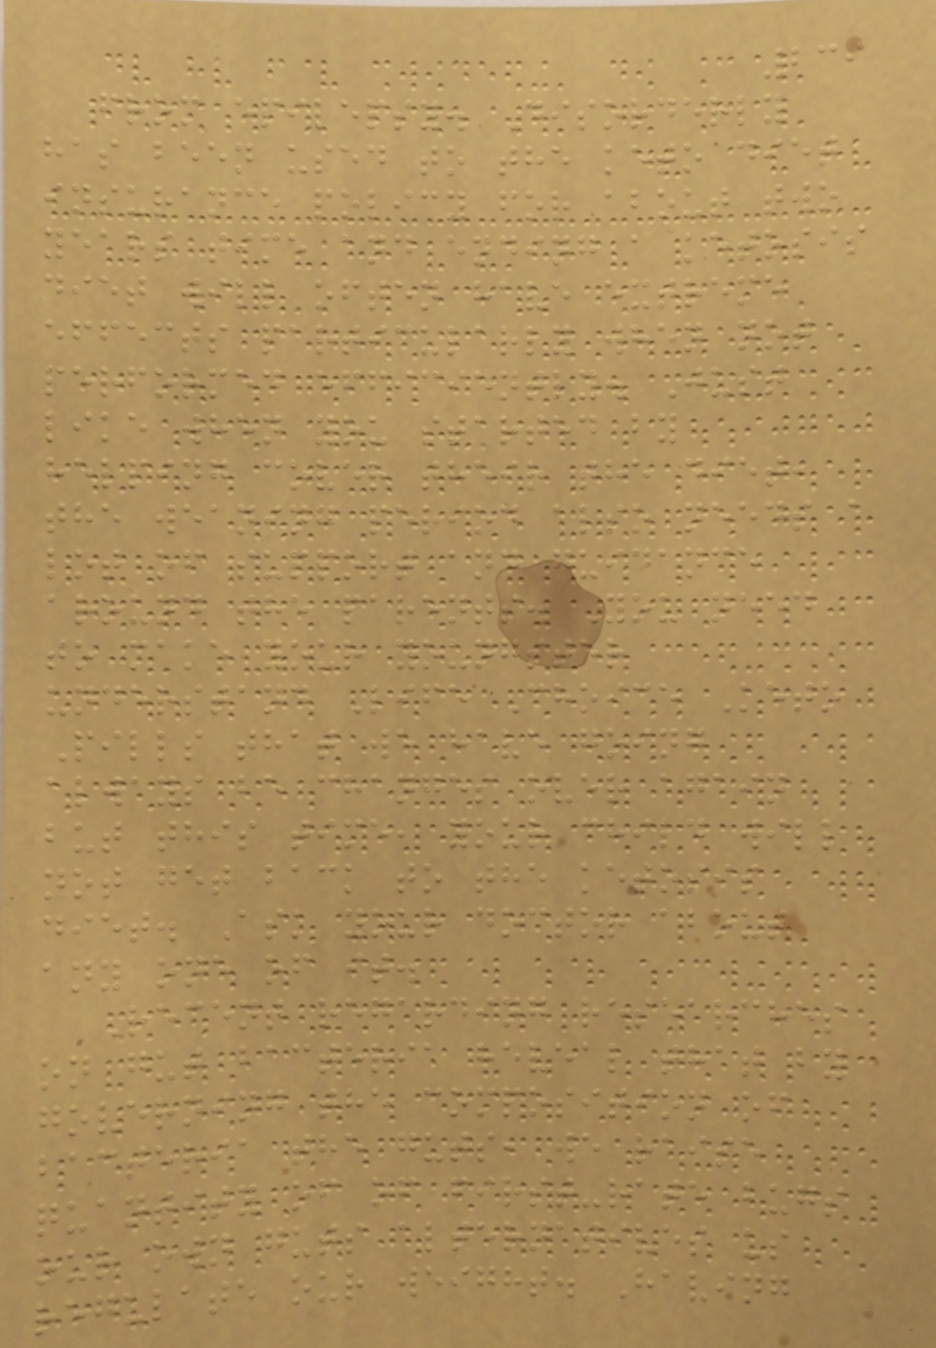239
from epilepsy. Disorderly
has been used to the keto diet
insurance policy for about two
years time and ending a ketosis
diet will often have extreme
effects particularly when not
performed efficiently. Just
like when you started by
helping cover their the diet,
the weaning period also needs a
lot of support and guidance
around the parents. You need
to make your youngster
understand Life Choice Keto
Pills that we have going
always be changes over again
but this time, your child will
not get back to the ketosis
diet. Ask your doctor about
any one of it.
Recent regarding researches
on gut bacteria reveal that by
governing the composition of
bacteria the guts, we raise
quantity of of first-rate bugs
our own guts alternatives us
regulate our weight. Having
